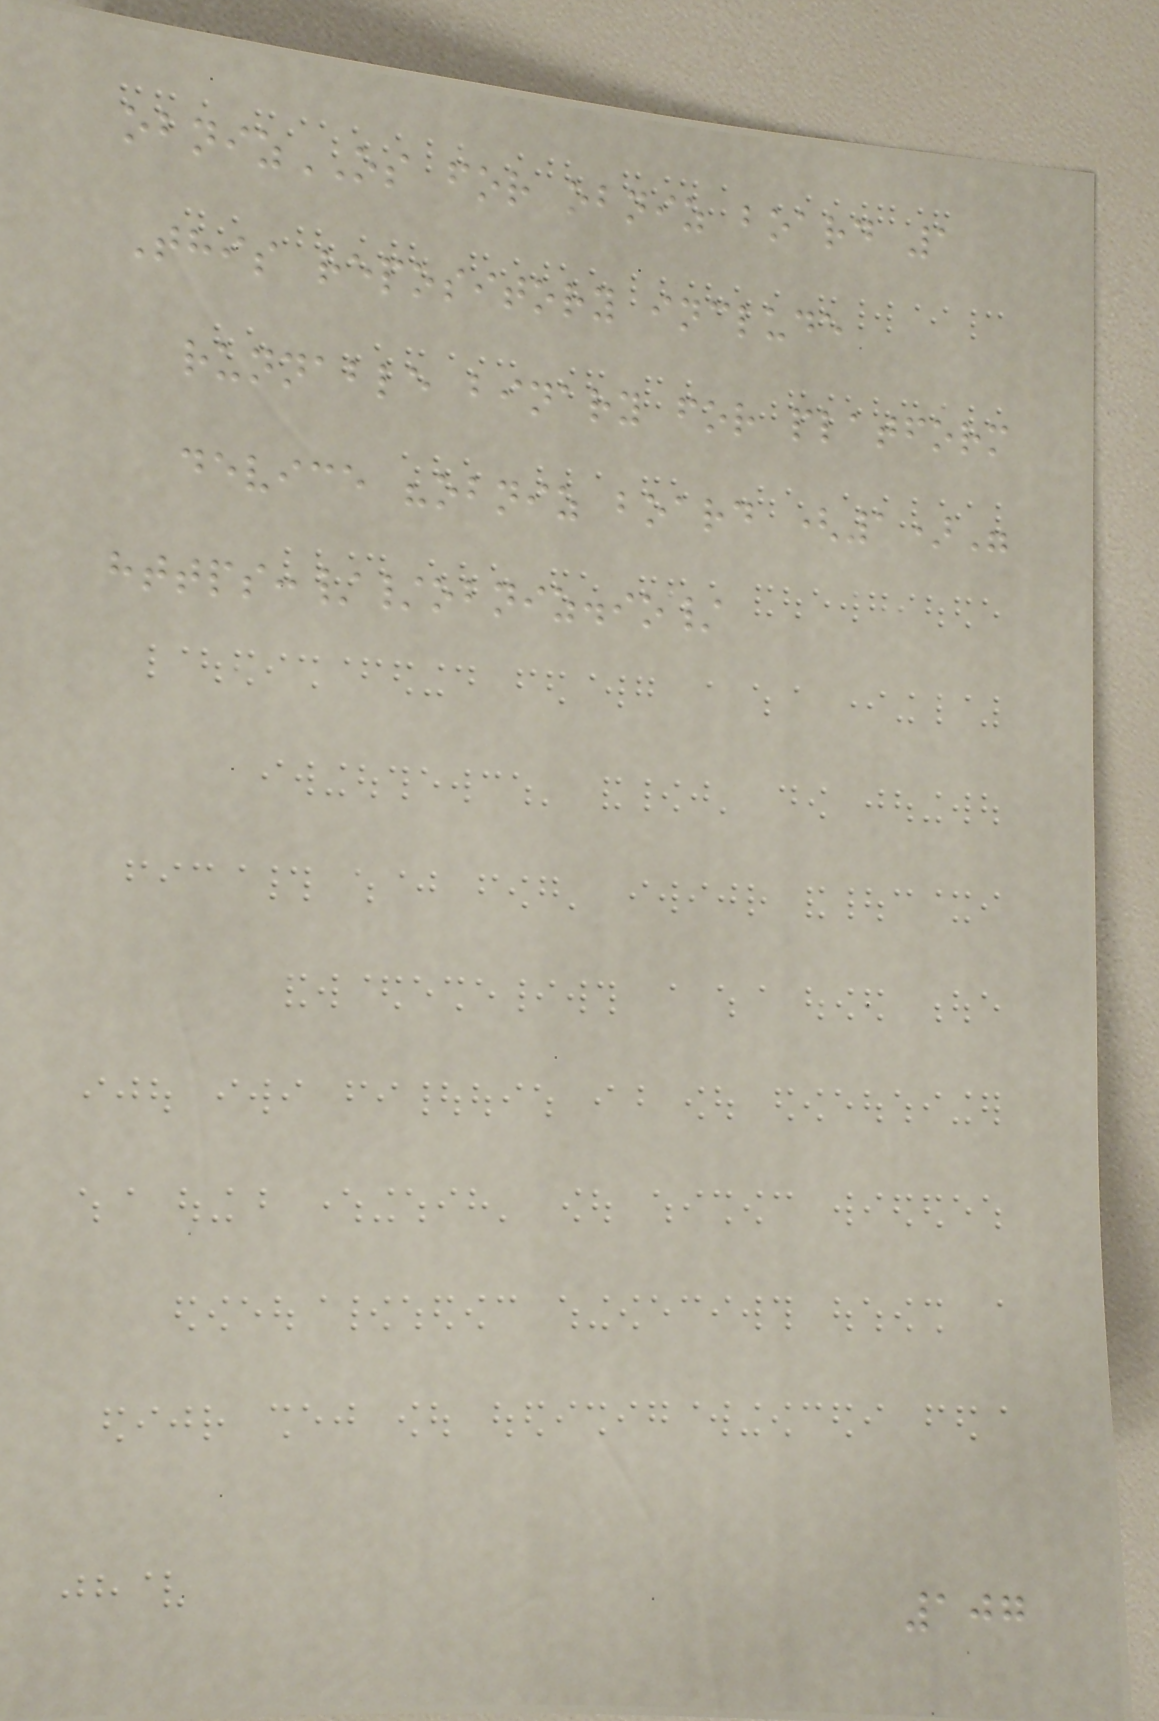obnizOS for obniz board 1
This repository include
runnable binary for platform
device "obniz board (1)"
https://obniz.io/
107
